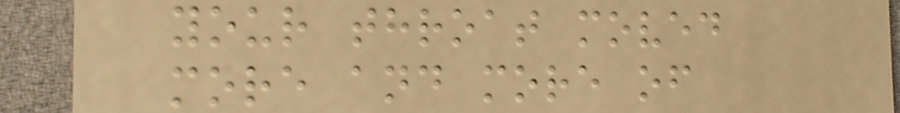your throat moved
more and more of
